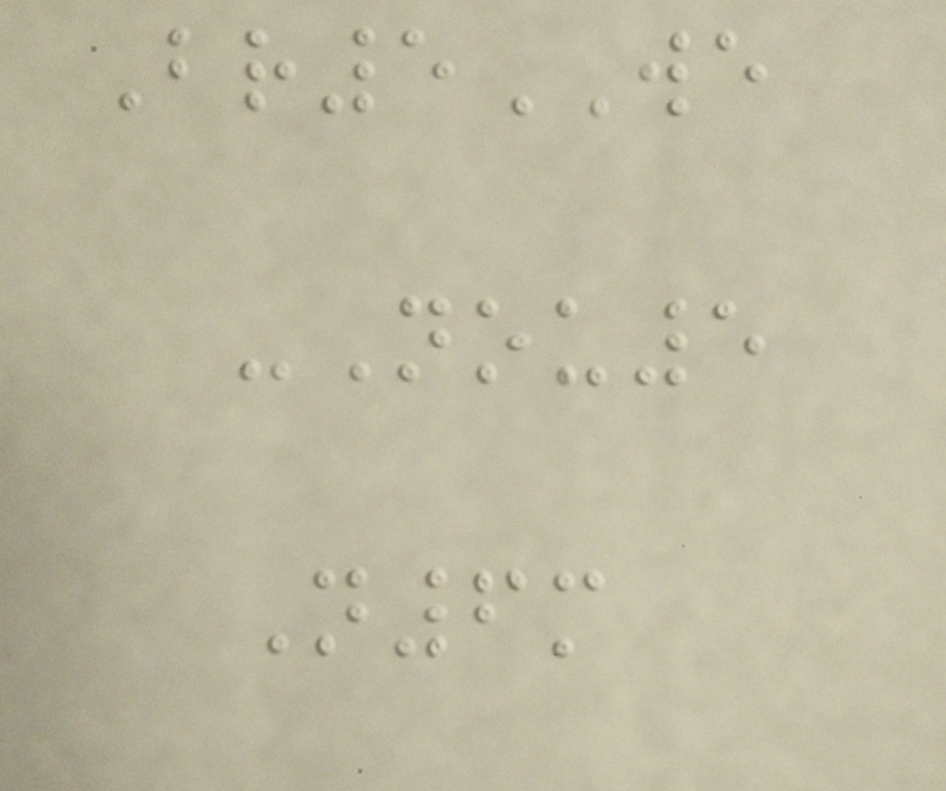Br5WE
-Nou5
N6m
